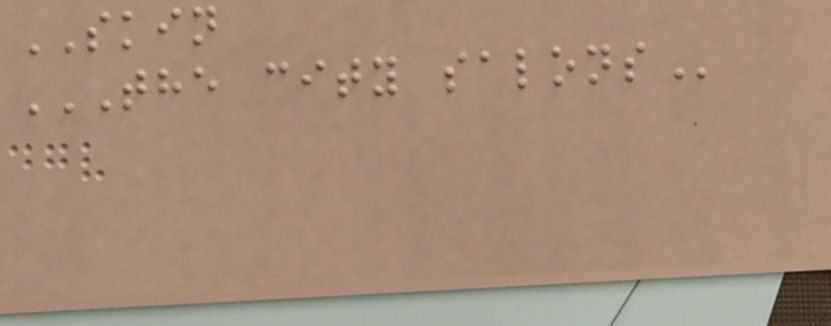SKIN
THE CITY SALONS
